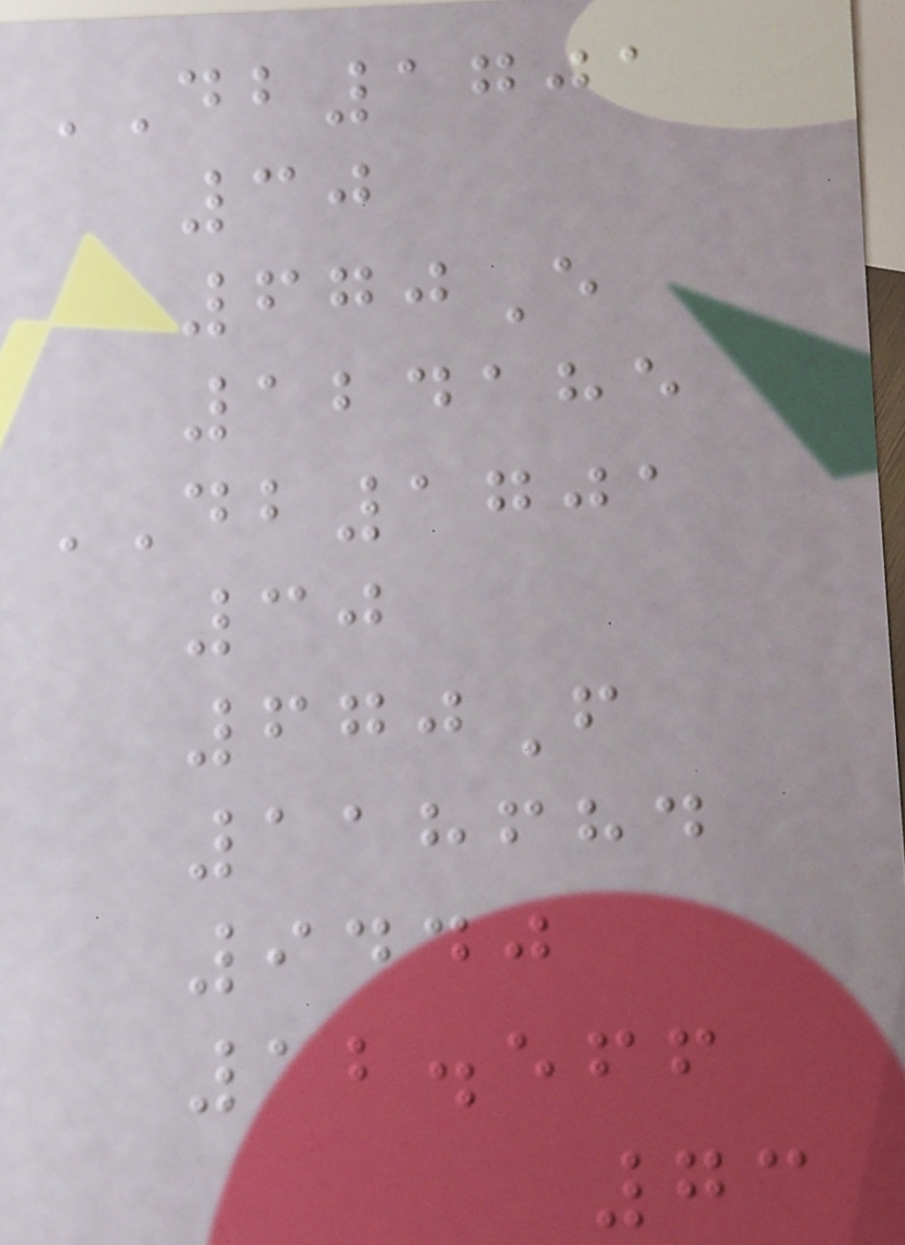DB1701
30
670E
124185
DB1701
30
670F
118684
9440
12.566
73
